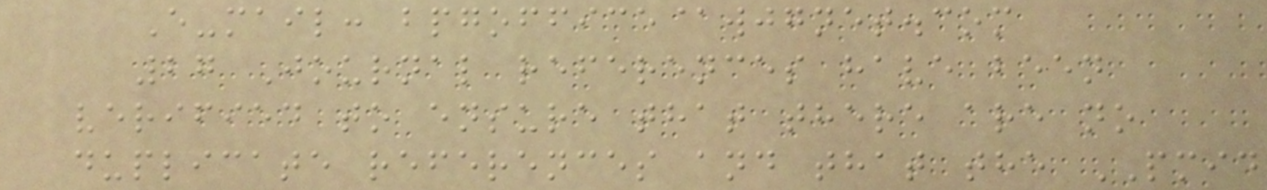E-mail: bpgoffice@wjgnet.com
27 Journal references have been
verified to ensure that there are no
duplicate references and that the PMID
